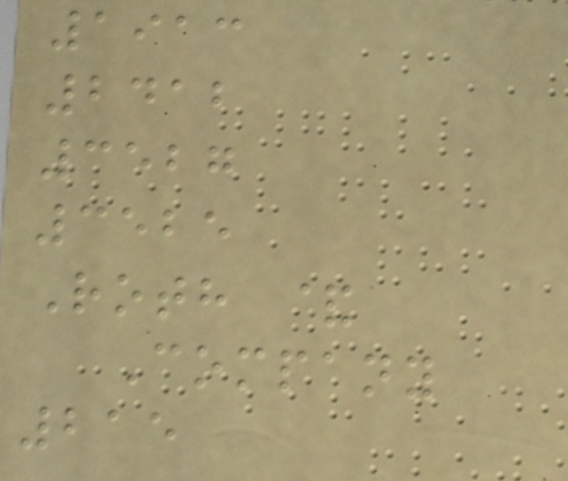1913
2412
3527
3525
Roth &
Company
215
